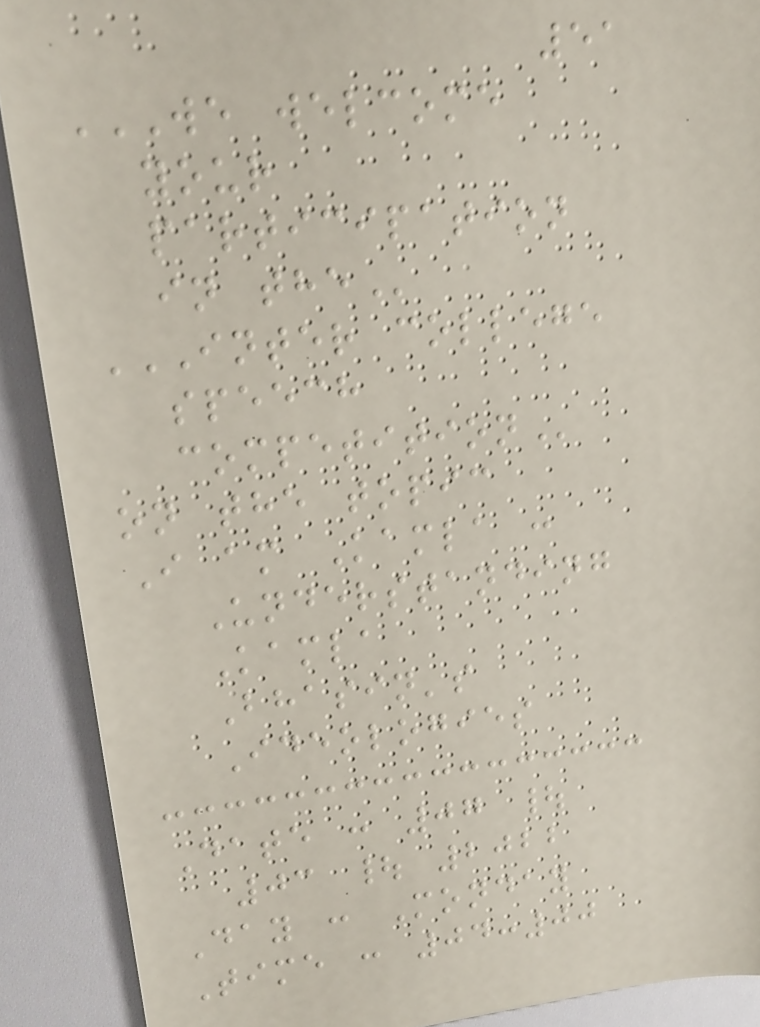51
WE WELCOME
YOUR
PARTICIPATION
IN THE
INTER COLLEGE
SPEECH
COMPETITION
on the topic
I am Kamla :
Understanding
Kamla
Bhasin's
Ideologies
Date : 07 |
03 | 2022
Day : Monday
Time : 04:00
